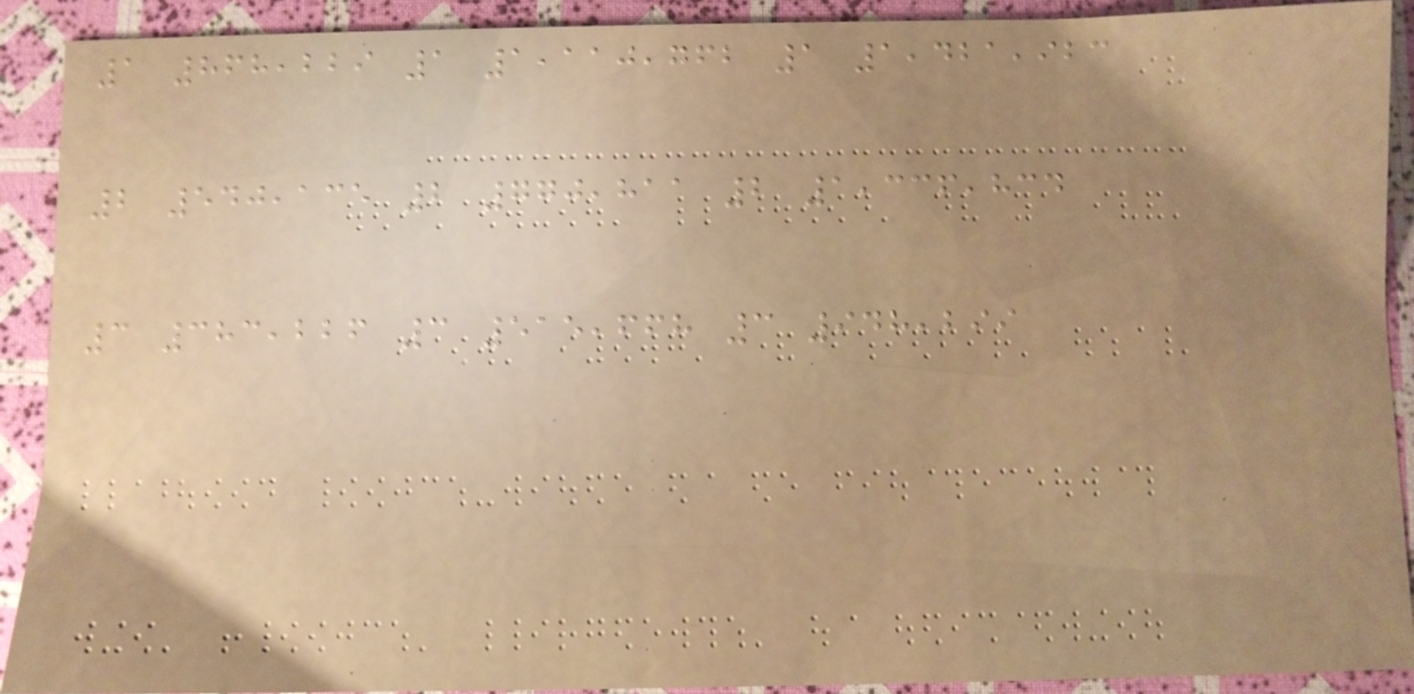1 868,229 1 1,110,762 1 1,421,923
2 540,135 2 770,811 2 1,336,834
3 383,226 3 515,668 3 948,299
